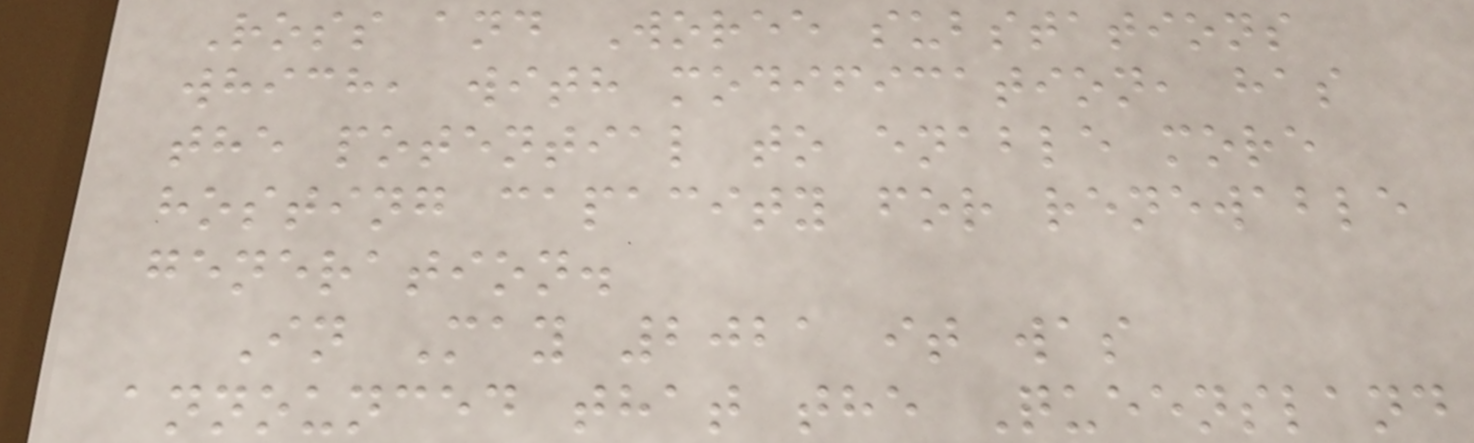Ross and Woree substations
which, with modification, has
the potential to enable more
hosting capacity for renewable
generation.
In May 2021 it was
announced that the Queensland
